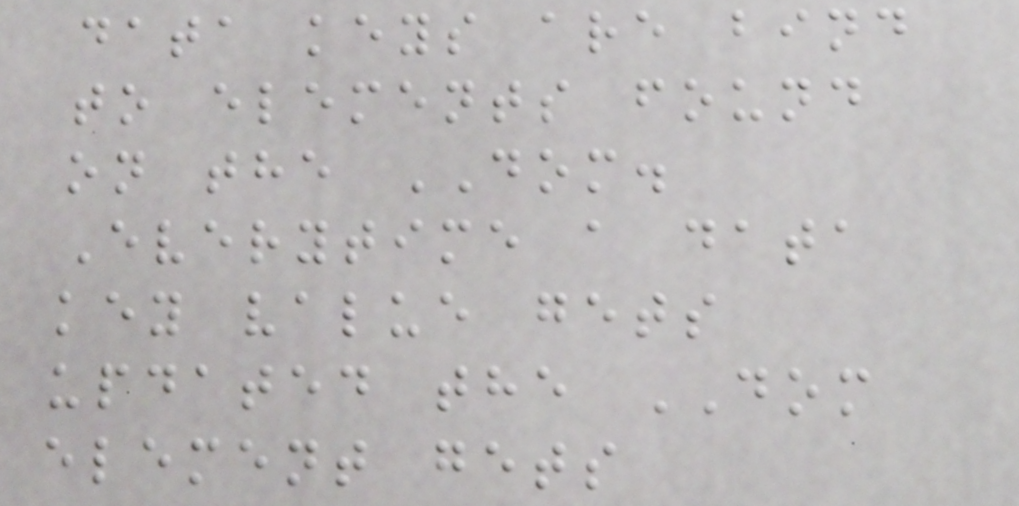data keys are bind
to elements found
on the DOM.
Everytime a data
key value gets
updated the DOM
element gets
